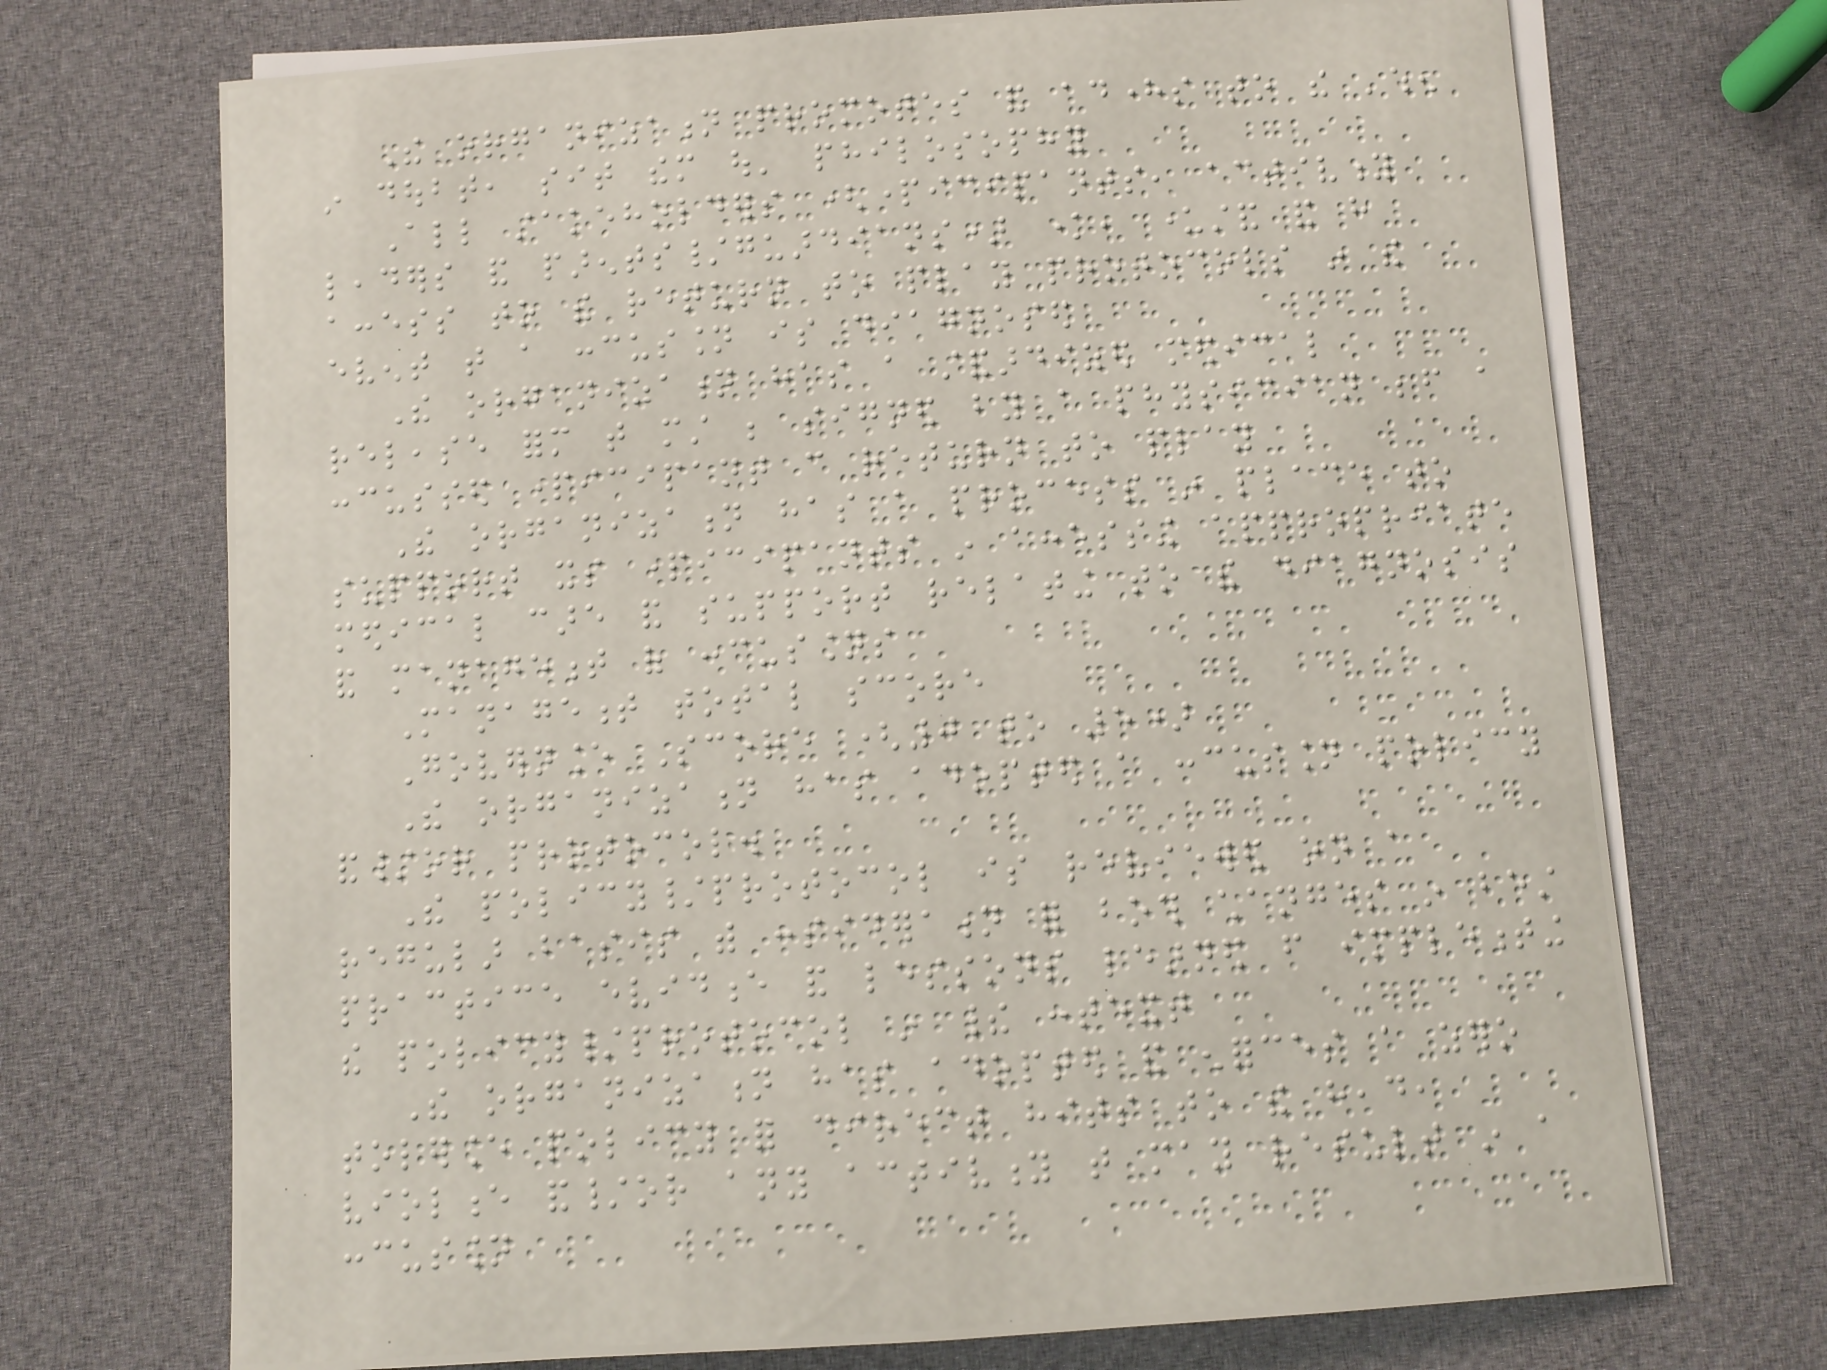The organization promotes and adheres to the 'when
in doubt, sit them out' philosophy
All stakeholders (participants, activity
leaders and parents/guardians) know, understand and have
access to the return to play protocols in the
event that a concussion is diagnosed
The organization has a standardized medical
release form that must be signed by a physician before a
concussed participant can return to play
The organization has a process in place to
support its participants in accessing appropriate
medical care and support relating to the diagnosis
and management of concussions
Management total score
Governance Score (0 to 5)
The organization has adopted a concussion policy
and/or protocol.
The policy/protocol is reviewed on a
regular basis with consideration for both changes in best
practice evidence and lessons learned from implementing
the policy/protocol in their context
The organization has adopted and enforces a zero
tolerance policy for direct hits to the head,
violence and/or any activity that may result in a
concussion
